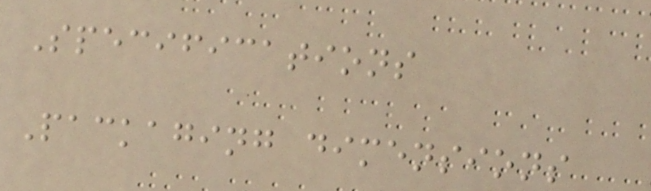Specifications
Packaging dimensions
